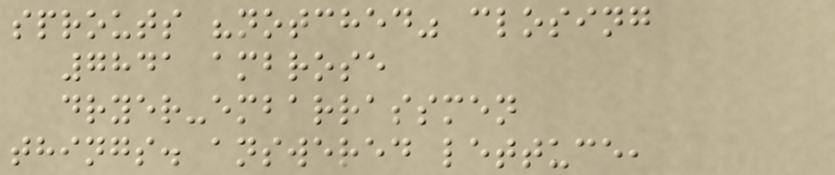sprouts "notched" closing
7841 ambrose
dryer-embarrassmen
things. answered lettuce,
